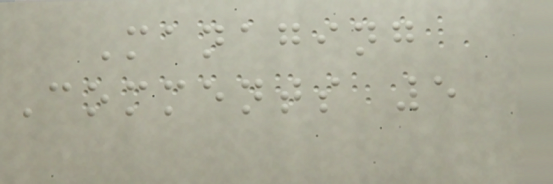Managing
Comments 5
